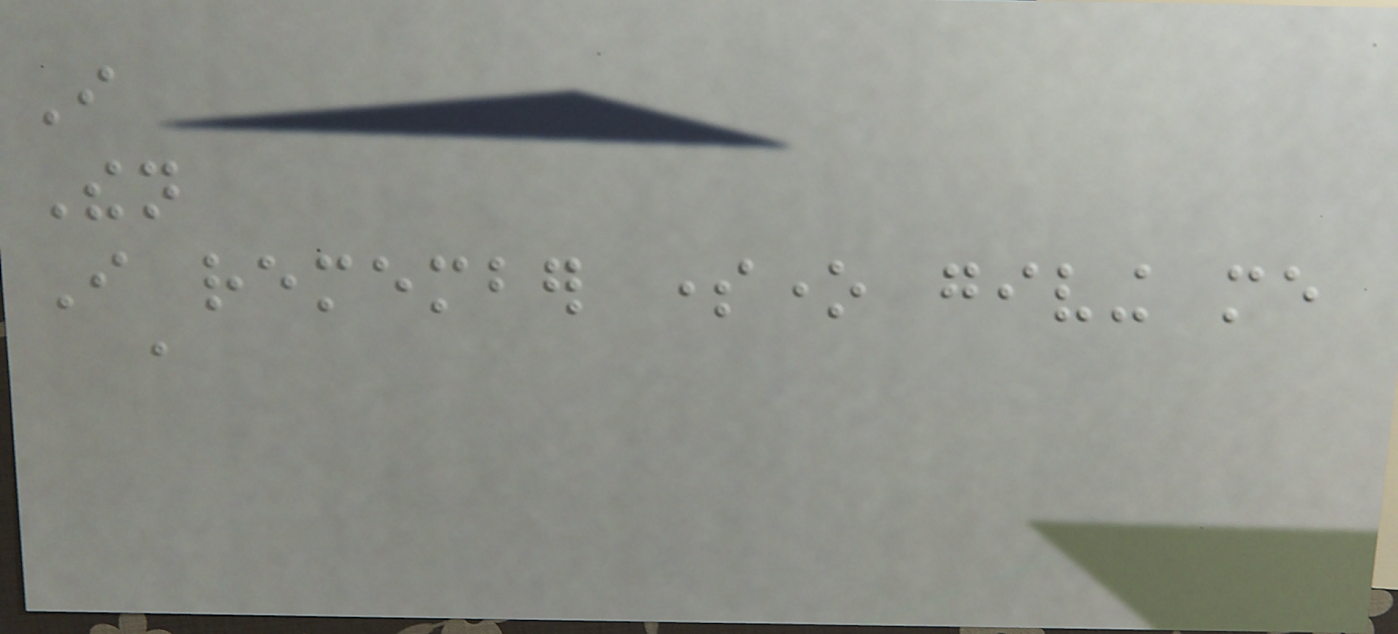I
Then
I remember someone giving me
a
